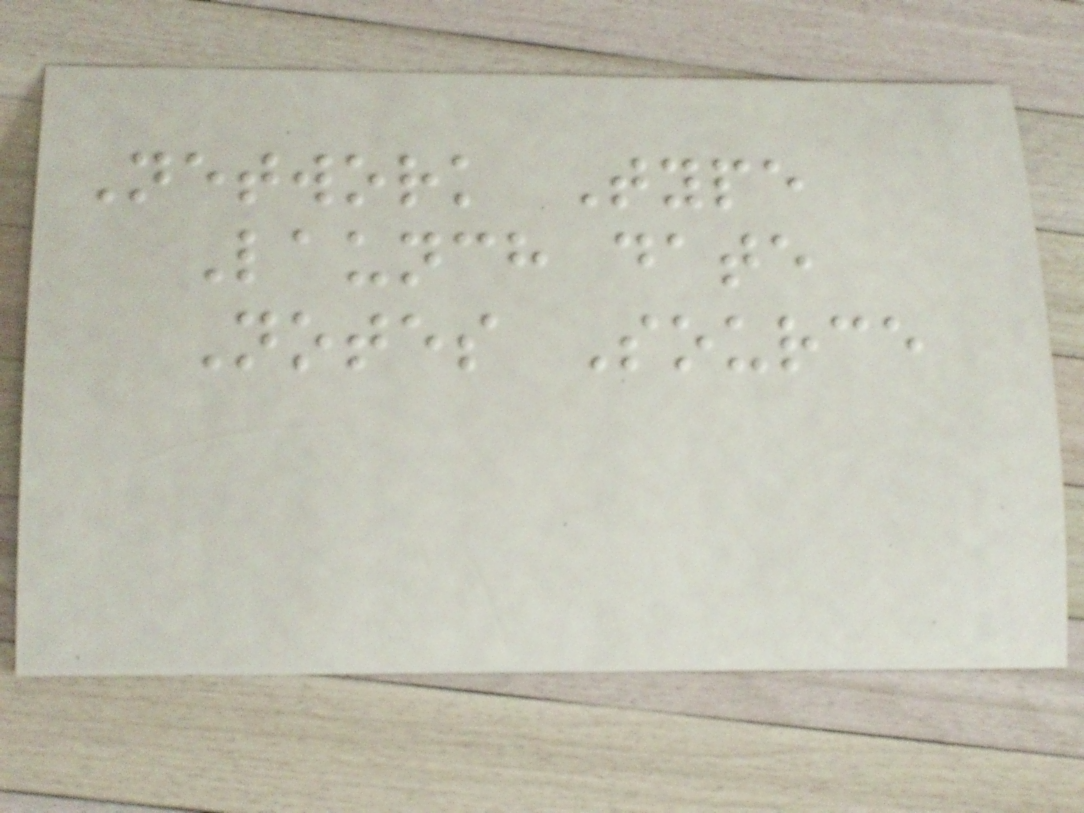Network Type
Launch date
Notes Source
